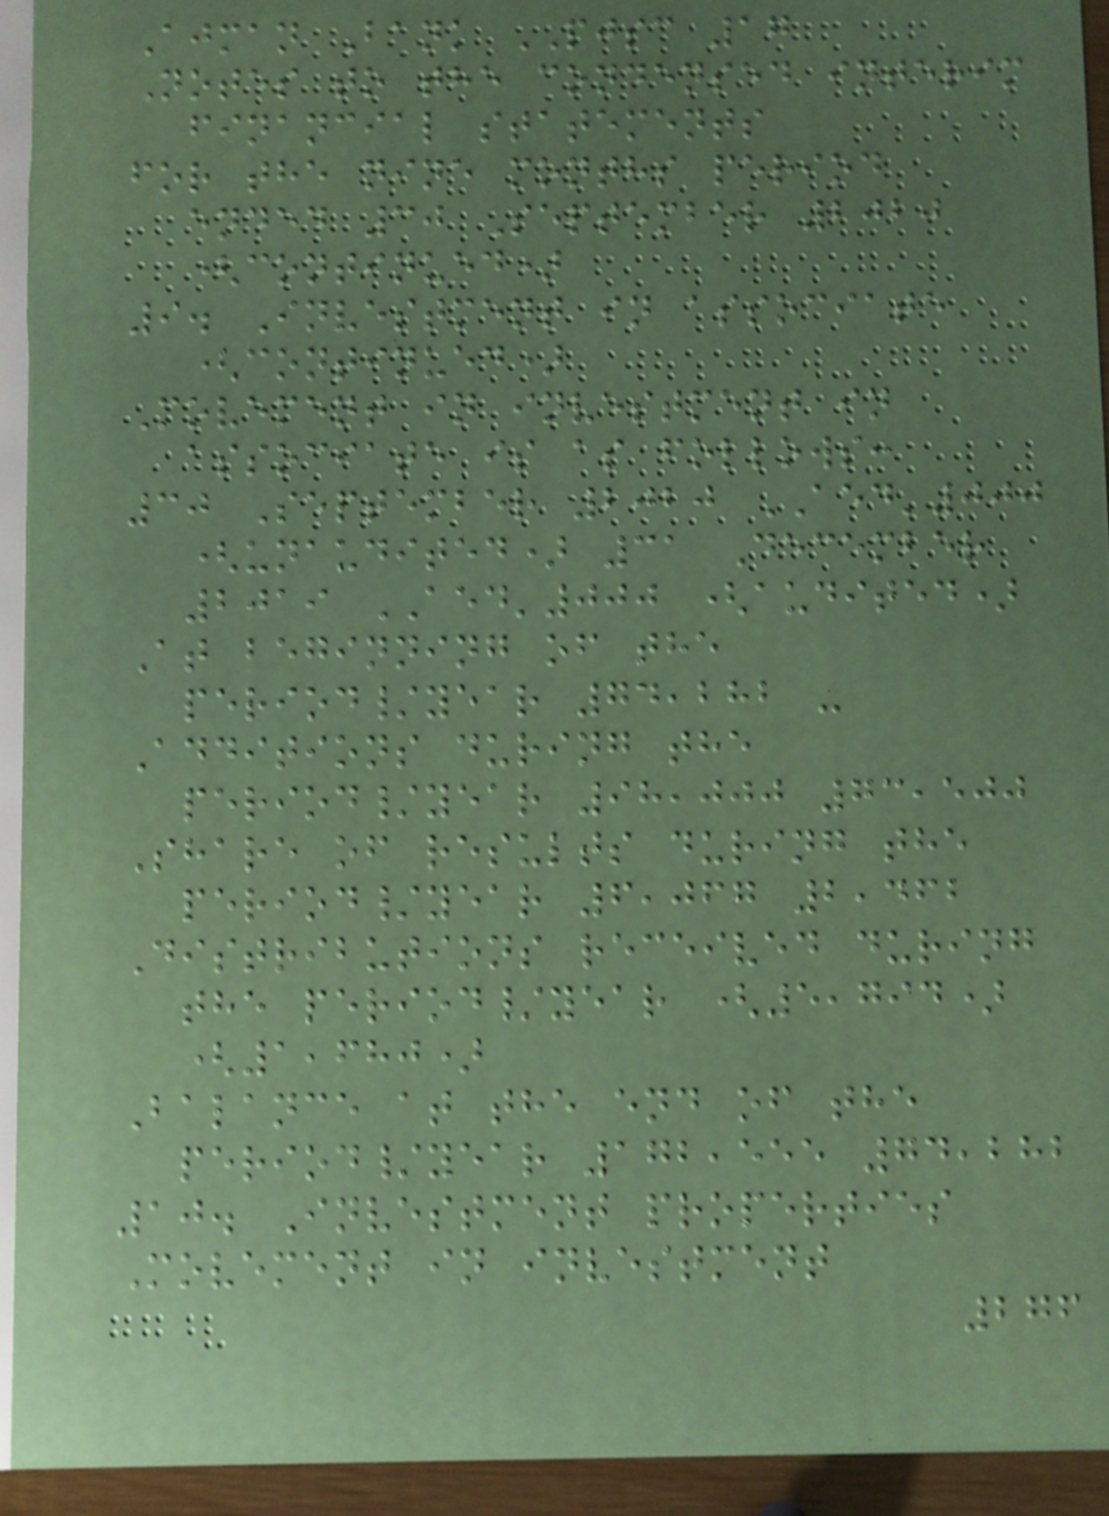Ajman Bank PJSC 17
Notes to the condensed interim
financial statements
for the nine months period
ended 30 September 2020
(continued)
9. Investment in associate
(continued)
Movement in investment in
associate is as follows:
30 September 2020 AED'000
(unaudited) 31 December
2019 AED'000 (audited)
At beginning of the
period/year 74,282 -
Additions during the
period/year 98,000 73,500
Share of results during the
period/year 6,067 2,462
Distributions received during
the period/year (5,794)
(1,680)
Balance at the end of the
period/year 172,555 74,282
10. Investment properties
Movement in investment
276
